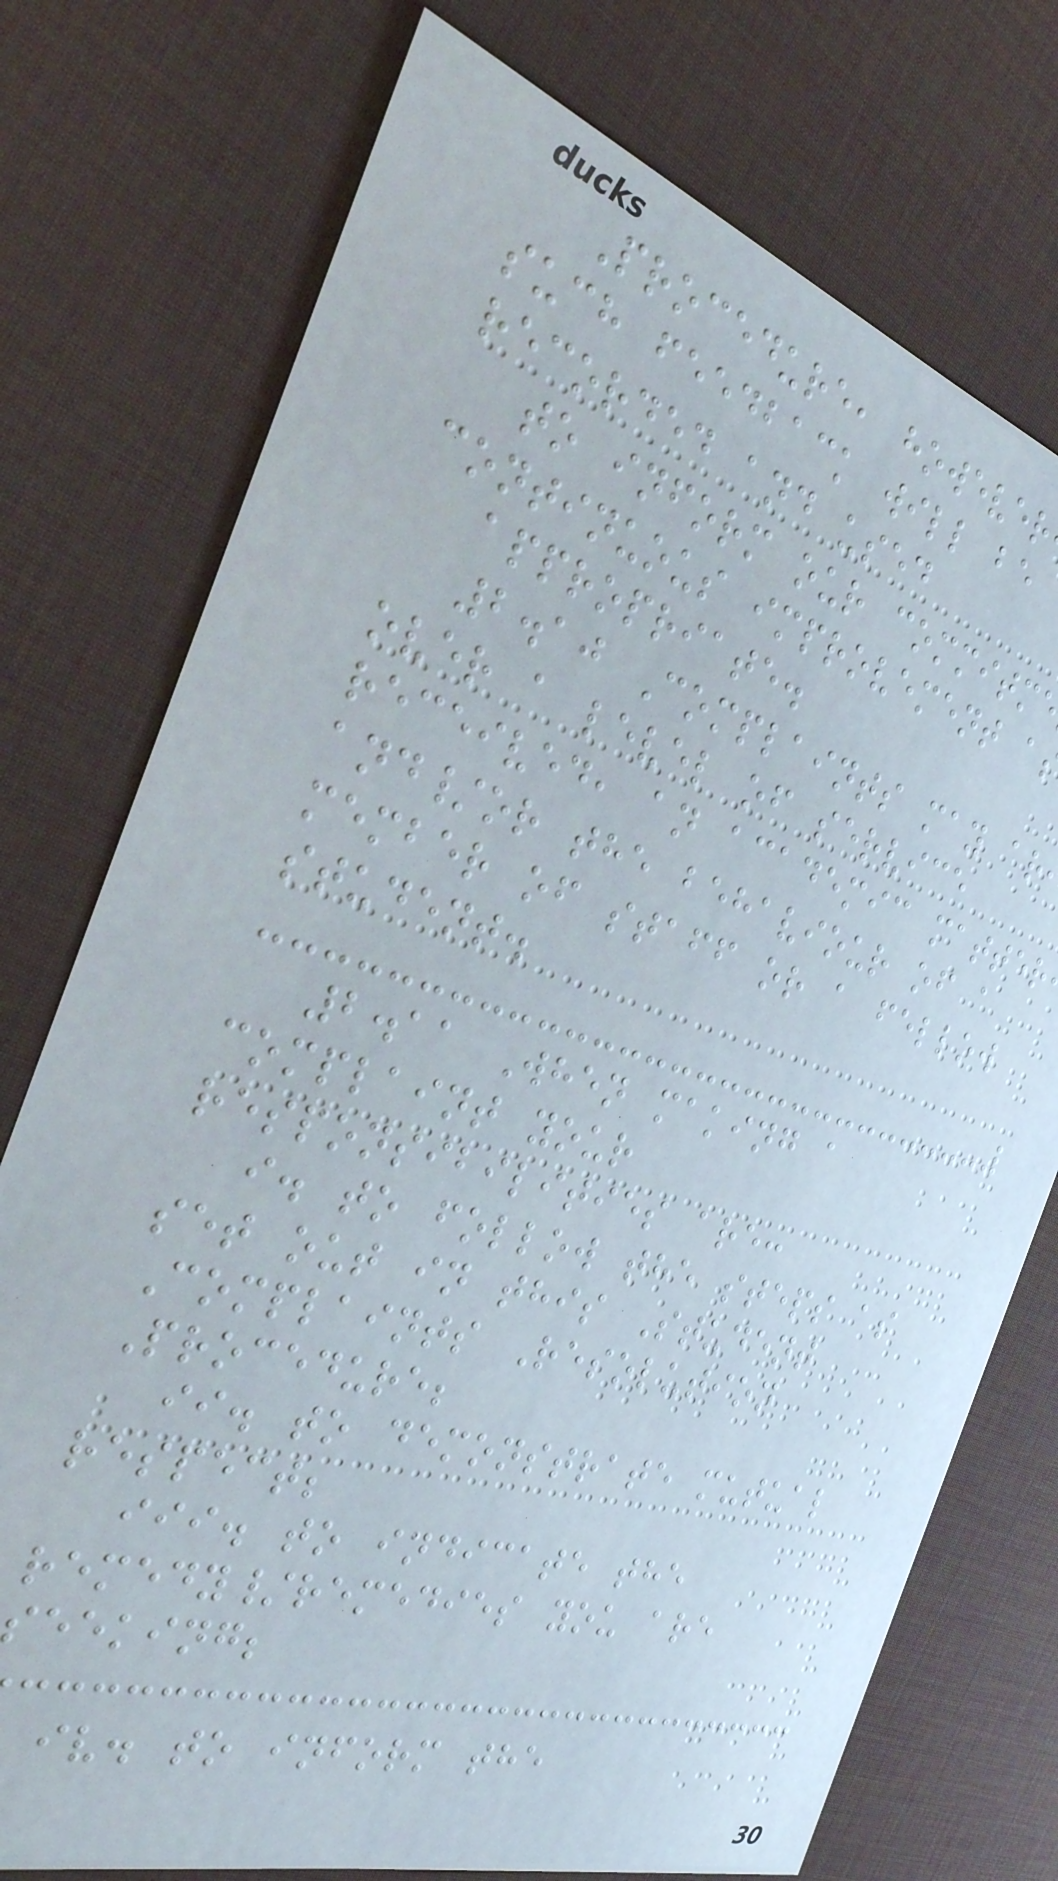Procedure, however
such feedback will be
recorded and used
to inform our commitm
continuous improvement a
appropriate.
2.10 Complaints may ar
over a level of service
received, an academic matter
and/or the behaviour of a
member of staff or a fellow
student.
2.11 When making a
complaint your
responsibilities are:
i. to follow the steps as
set out in this Student
Complaints Resolution
Procedure;
ii. to demonstrate mutual
respect;
iii. to indicate the
remedy/remedies you are
eeking;
iv. to inform the
